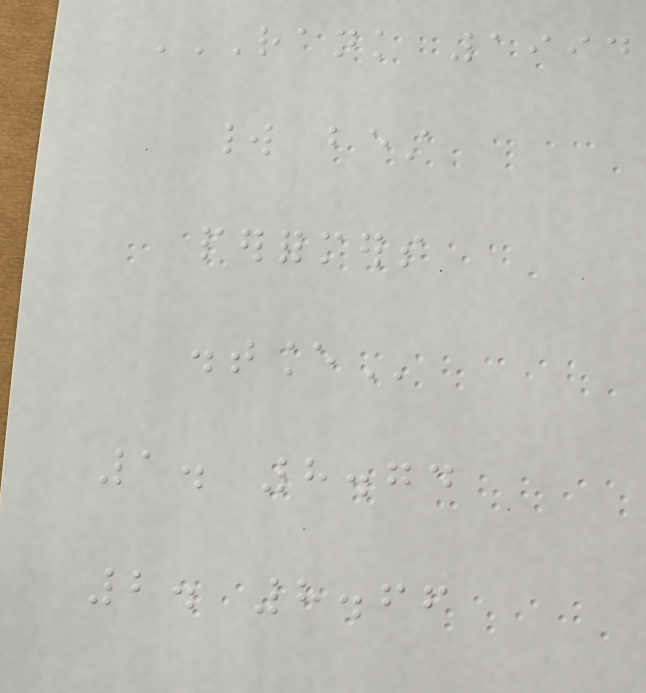RANK 1994
WORLD BEST
PERFORMERS
DISTANCE
1. 8.74
2. 8.66
